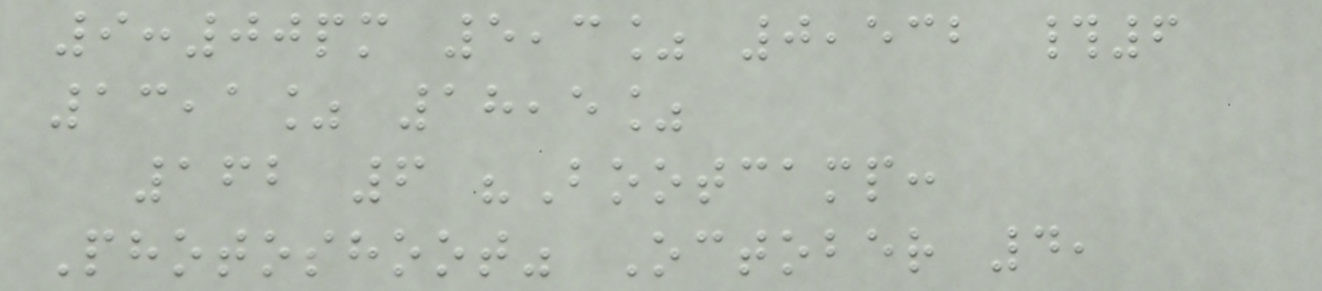9:00pm 5,3% 0,532 #6
13,1% 18,5%
162 6 "Bootcamp:
Photoshoot" October 4,
